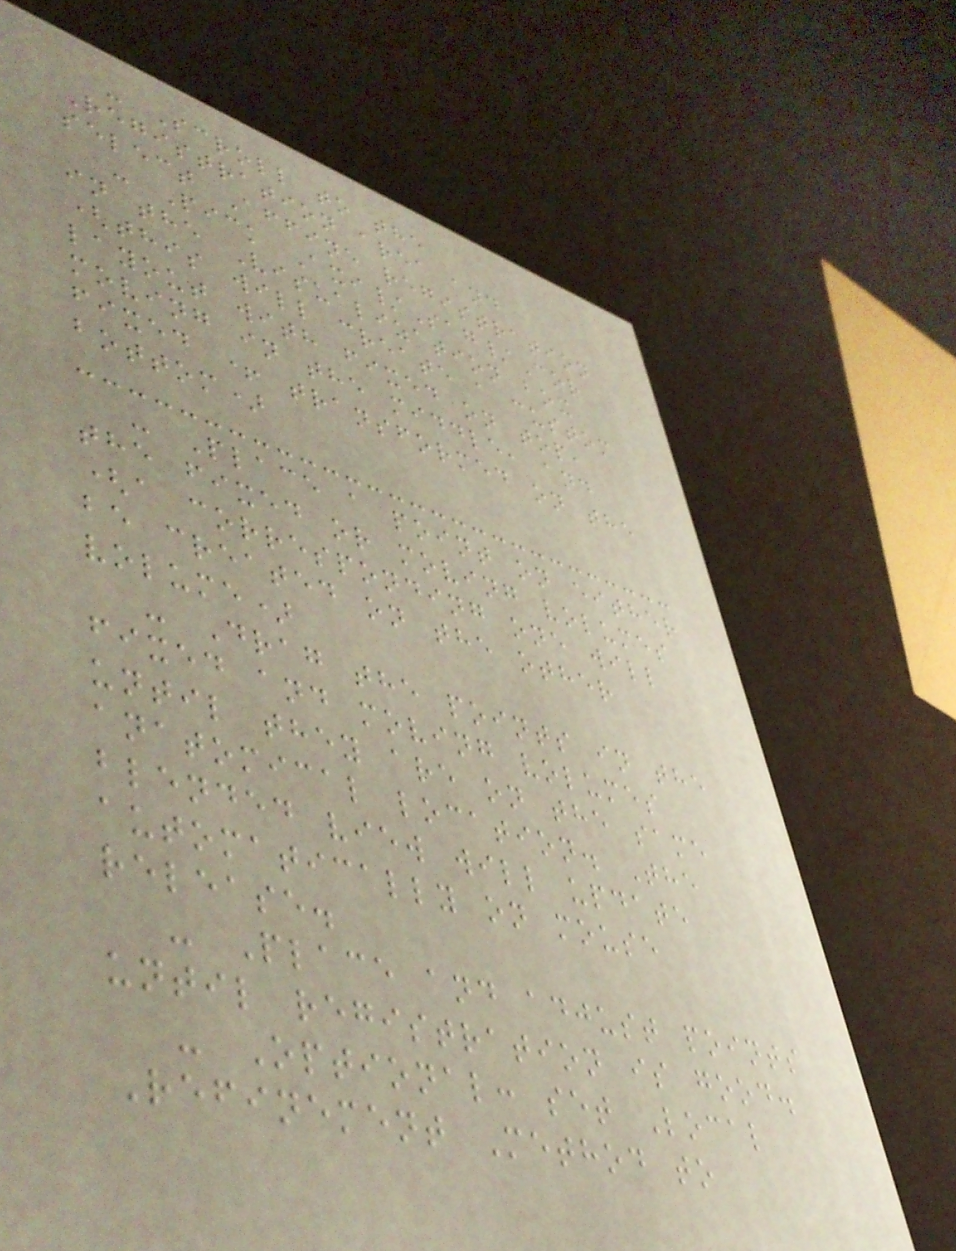- Scroll to the
Registration area and
select Affine registration
- Pick Axi/Sag/Cor
in the Visualization box
(this will create a custom
layout with fixed on top,
moving in the middle, and
fixed + transformed on the
bottom)
- Place a point on either
the fixed or moving volumes
(a corresponding one will
be created on the other
volume)
- Drag the points in the
fixed and moving volumes
until they are on the same
anatomical location. The
blended view will update
automatically on mouse
release.
- Place and adjust points
until registration is good.
- Optional: set Local
Refinement Method to
